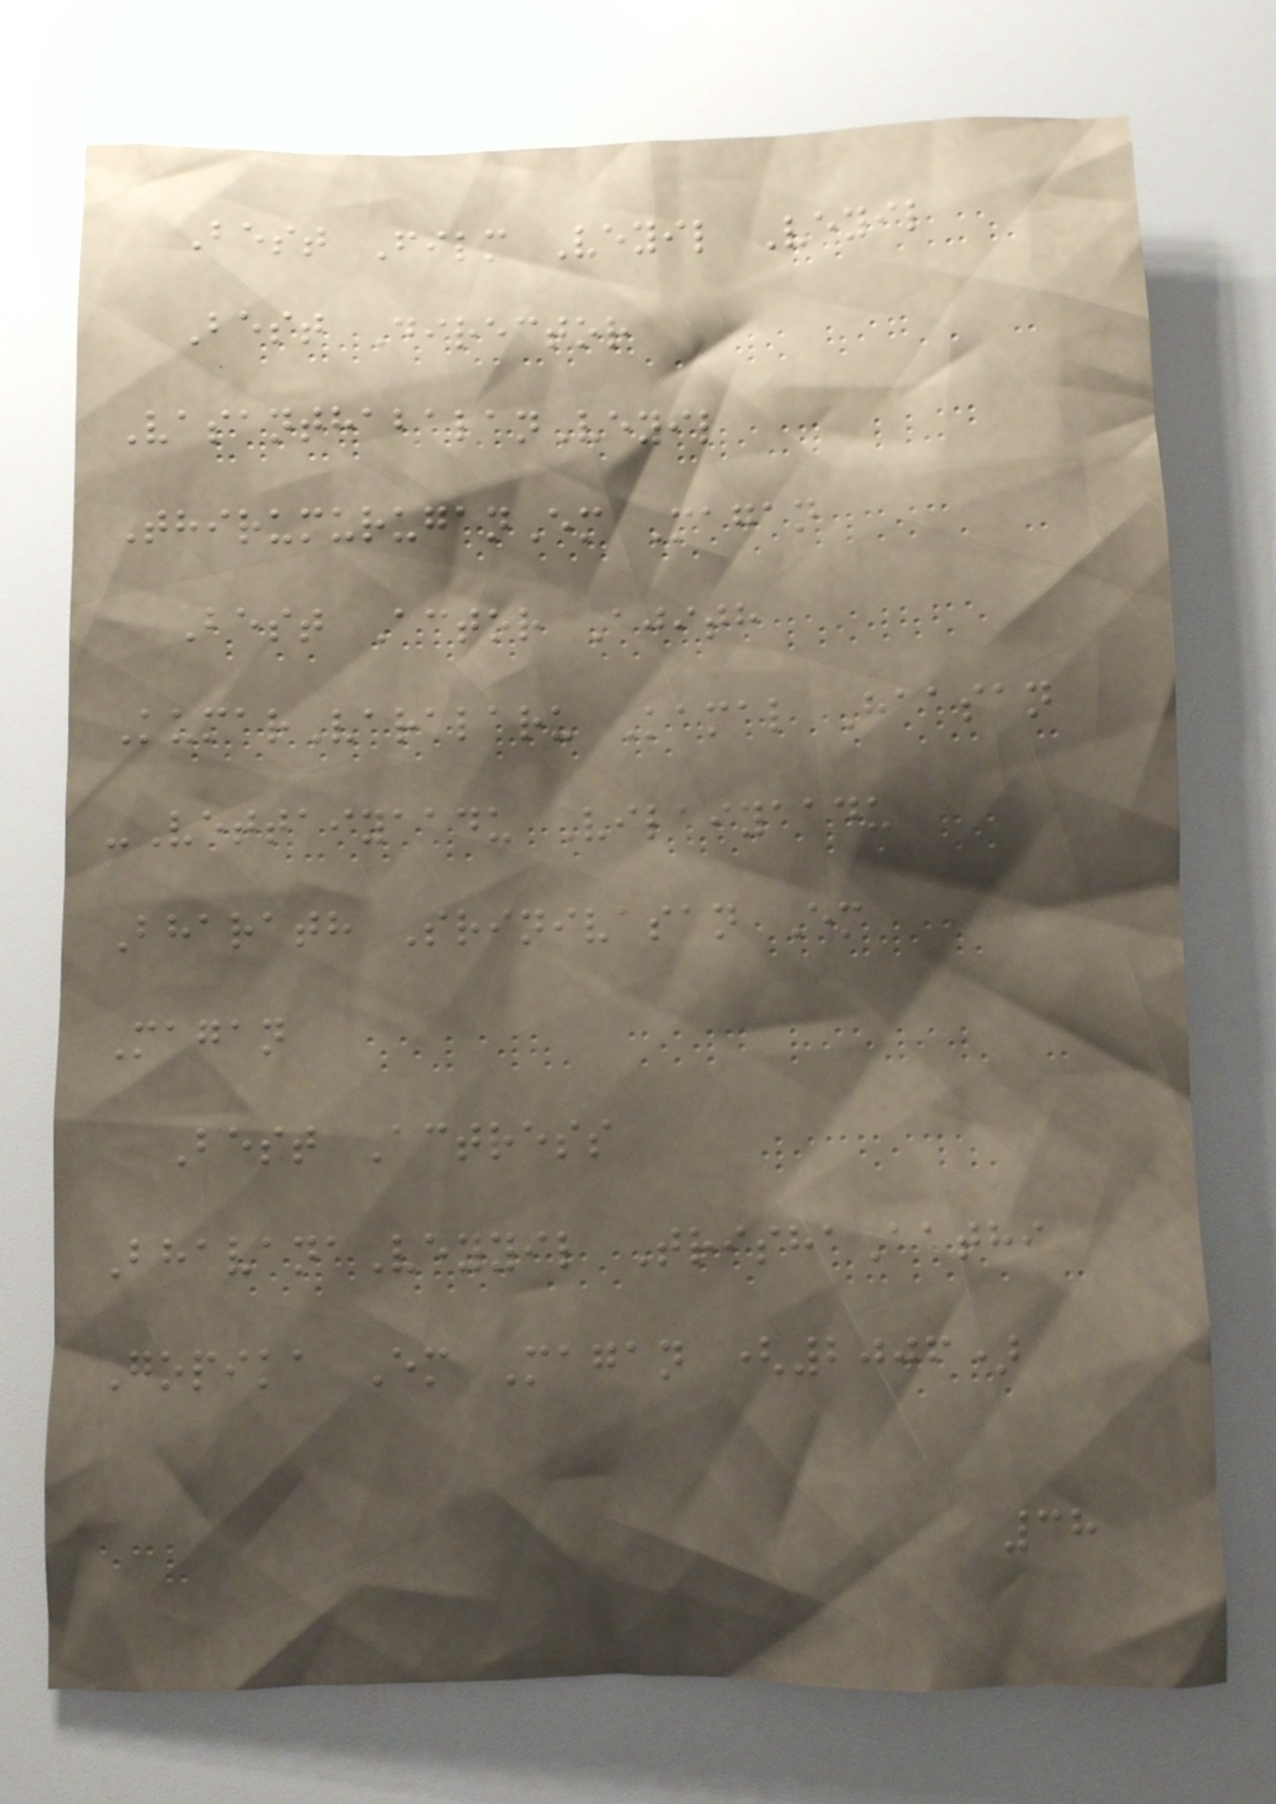Best Film Veyil Veyil
Best Director
VasanthabalanVeyil
ThirumuruganEm Magan
Best Actor Ajith
KumarVaralaru Kamal Haasan
-Vettaiyaadu Vilaiyaadu
Bharath Srinivasan Em
Magan
Best Actress
BhavanaVeyyil TrishaAathi
Gopika Em Magan (2006)
38
